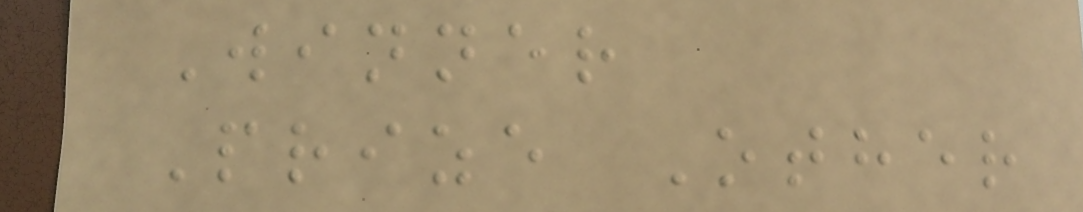Winner
Prize Other
